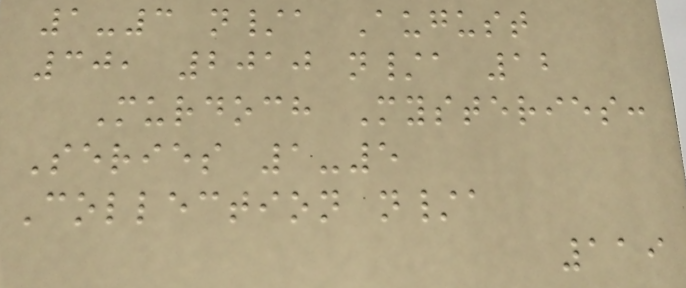1-3 n/a August
30, 2010 n/a 12
Murdoch Mysteries:
Series 1-5
Collection n/a
119
